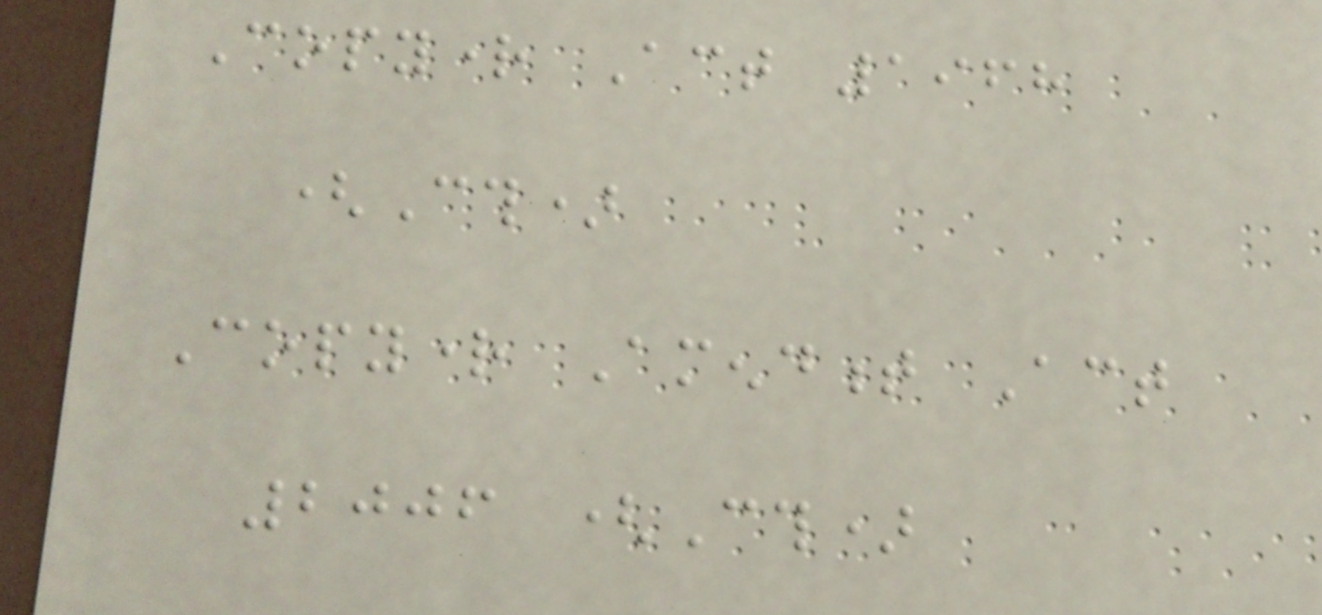Copyright Act 1968
(Cth)
Copyright Amendment Act
2006 (Cth)
